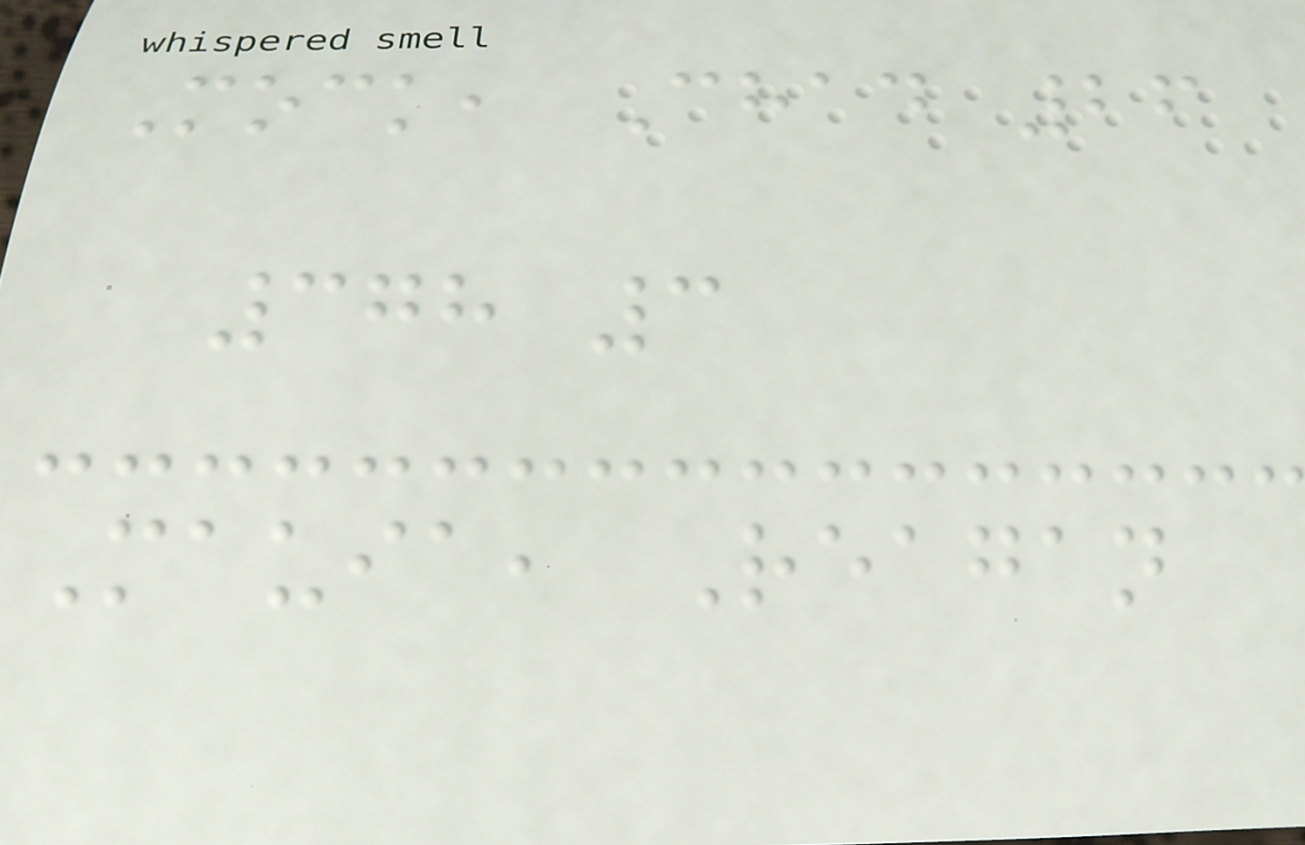Mock, Chad 26
378 3
Mauia, Reagan
